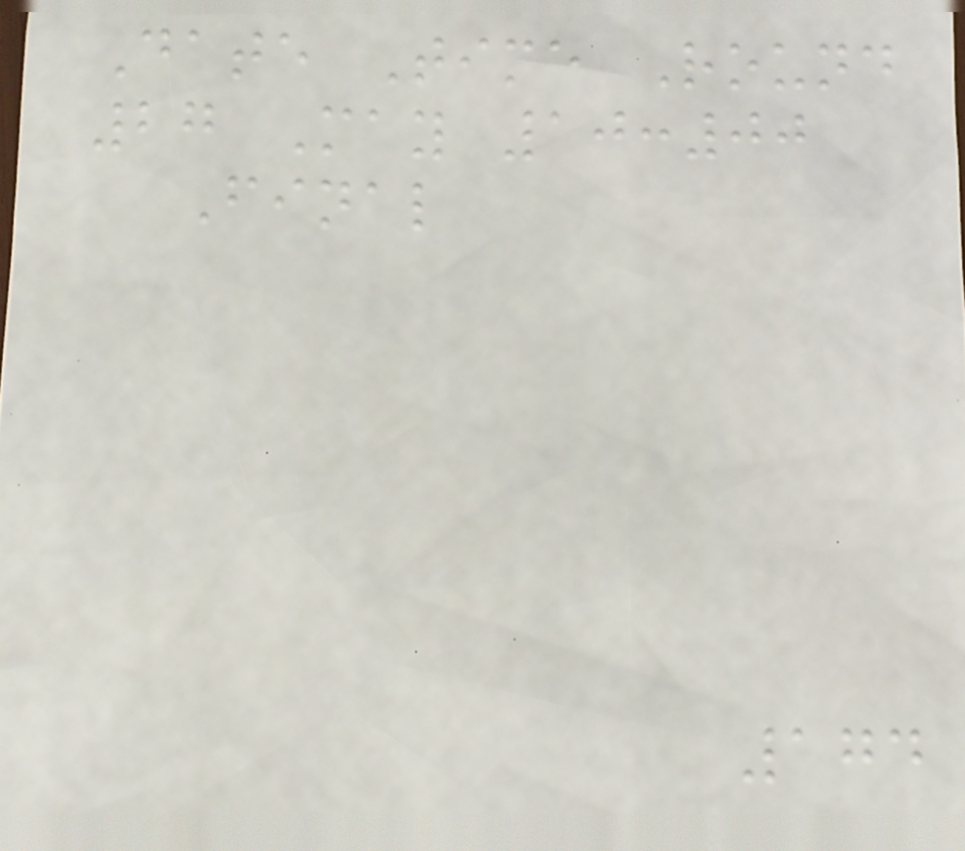Date Time Round
27 May 10:00
Final
174
